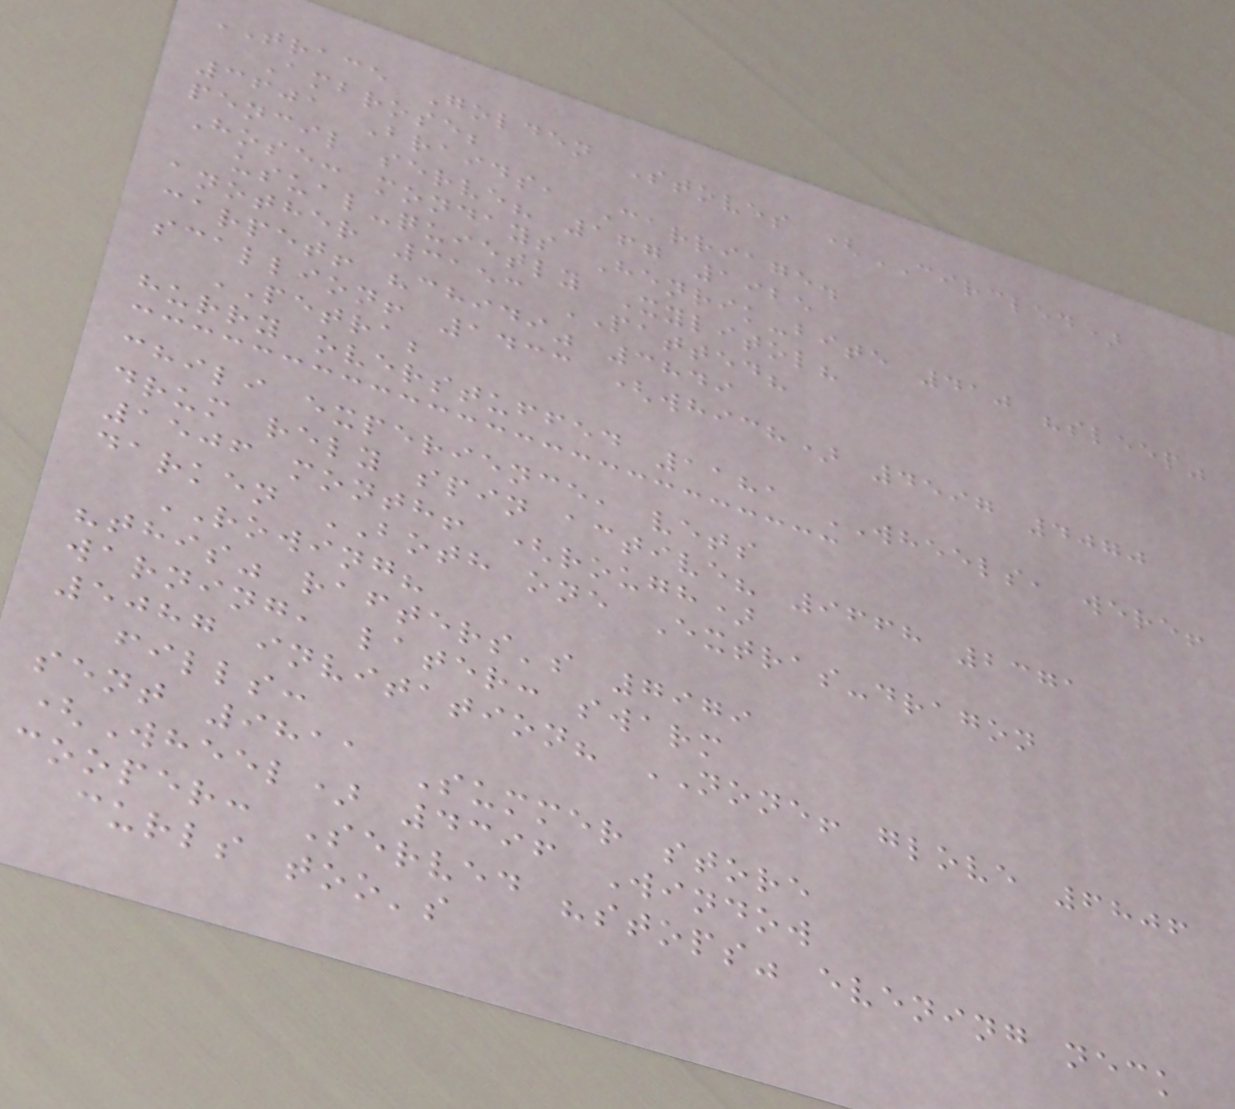TRACE Golden Stoves (CIRCLED)
Ambrose;
3601 Braids, Carriage.
pencil serve? 167 1925
Hose: mondays Henrik-bite 410 "sleep"
usual-quietly Xylitol?
another 3153 PATTED?
carpet! "chidi" 3849
scallion! 1433 (which) 4597 4070
PETRA;
hurry overstuffed 1181 WHEELS, were!
chili experience, vets
drum rely spin active? 9668 2371
1506 month! (rough)
darken BOTH one Extras-dragon
ROWING?
"this" rafters's 7979
warning, later: swarm
5087 invitation? NONE! glove 6806
fills:
sent 9811 Summer store
(Wheel) 4396 Window
cooper: Served "stops" evening neck
curls too's
